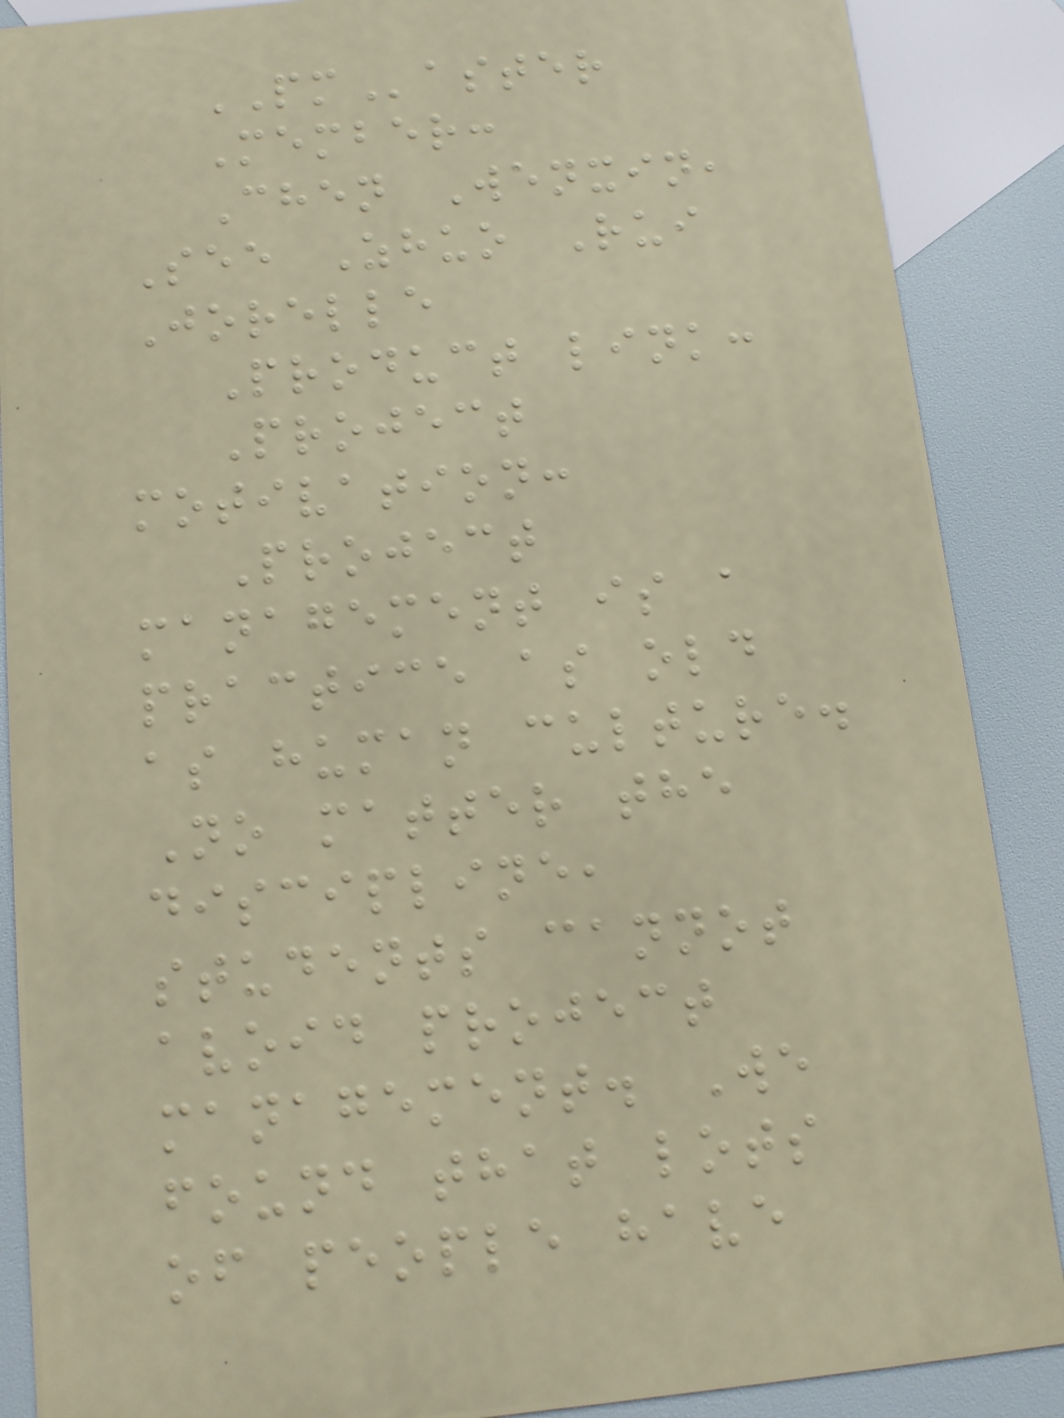PMaster
Member:
Chen Wenxin,
See Zhuo Rui
Jorelle
Product link:
Project
motivation:
Project
management is a
practice as old
as human culture.
No matter the
discipline,
students cannot
avoid project
management. We
found that lots
of people have
